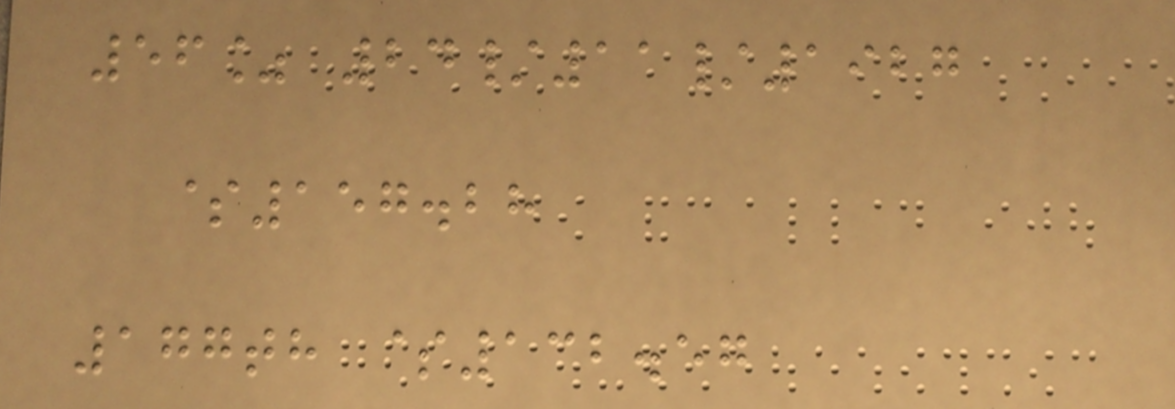56% 24/11/1927
$157.28
177th $132.57
